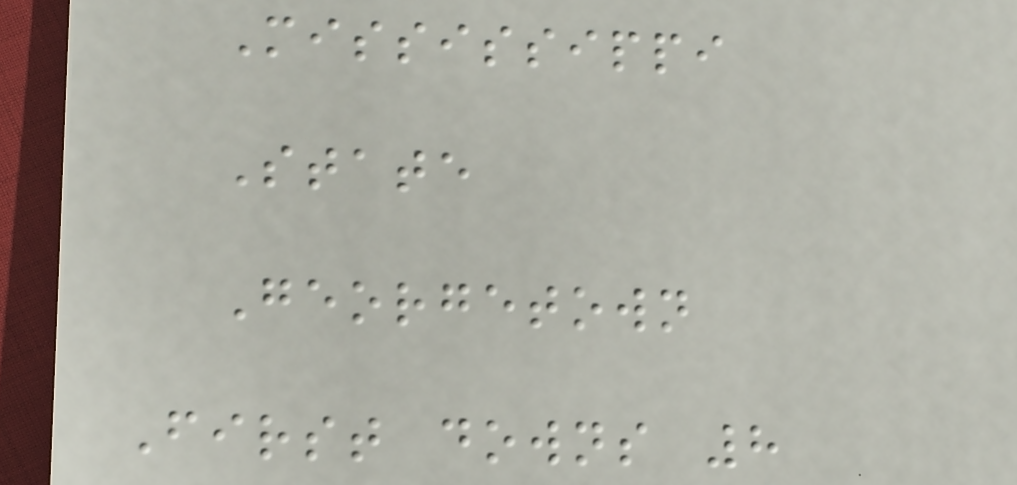Mississippi
State
Georgetown
First downs 8
